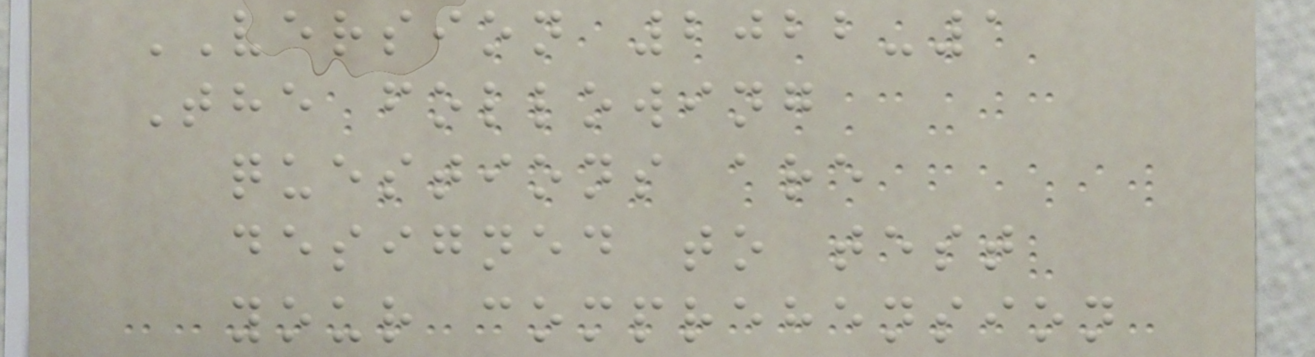VERSION 2022-1
The following
questions are
designed to test
your comprehension
